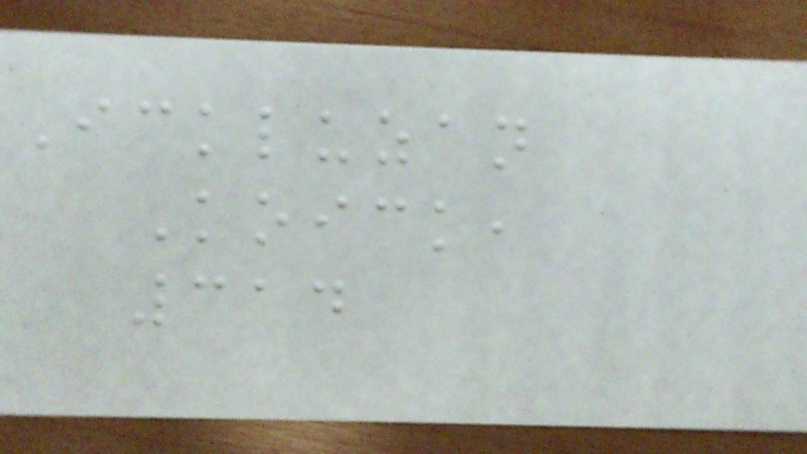Ickluzan
Koick,
314
